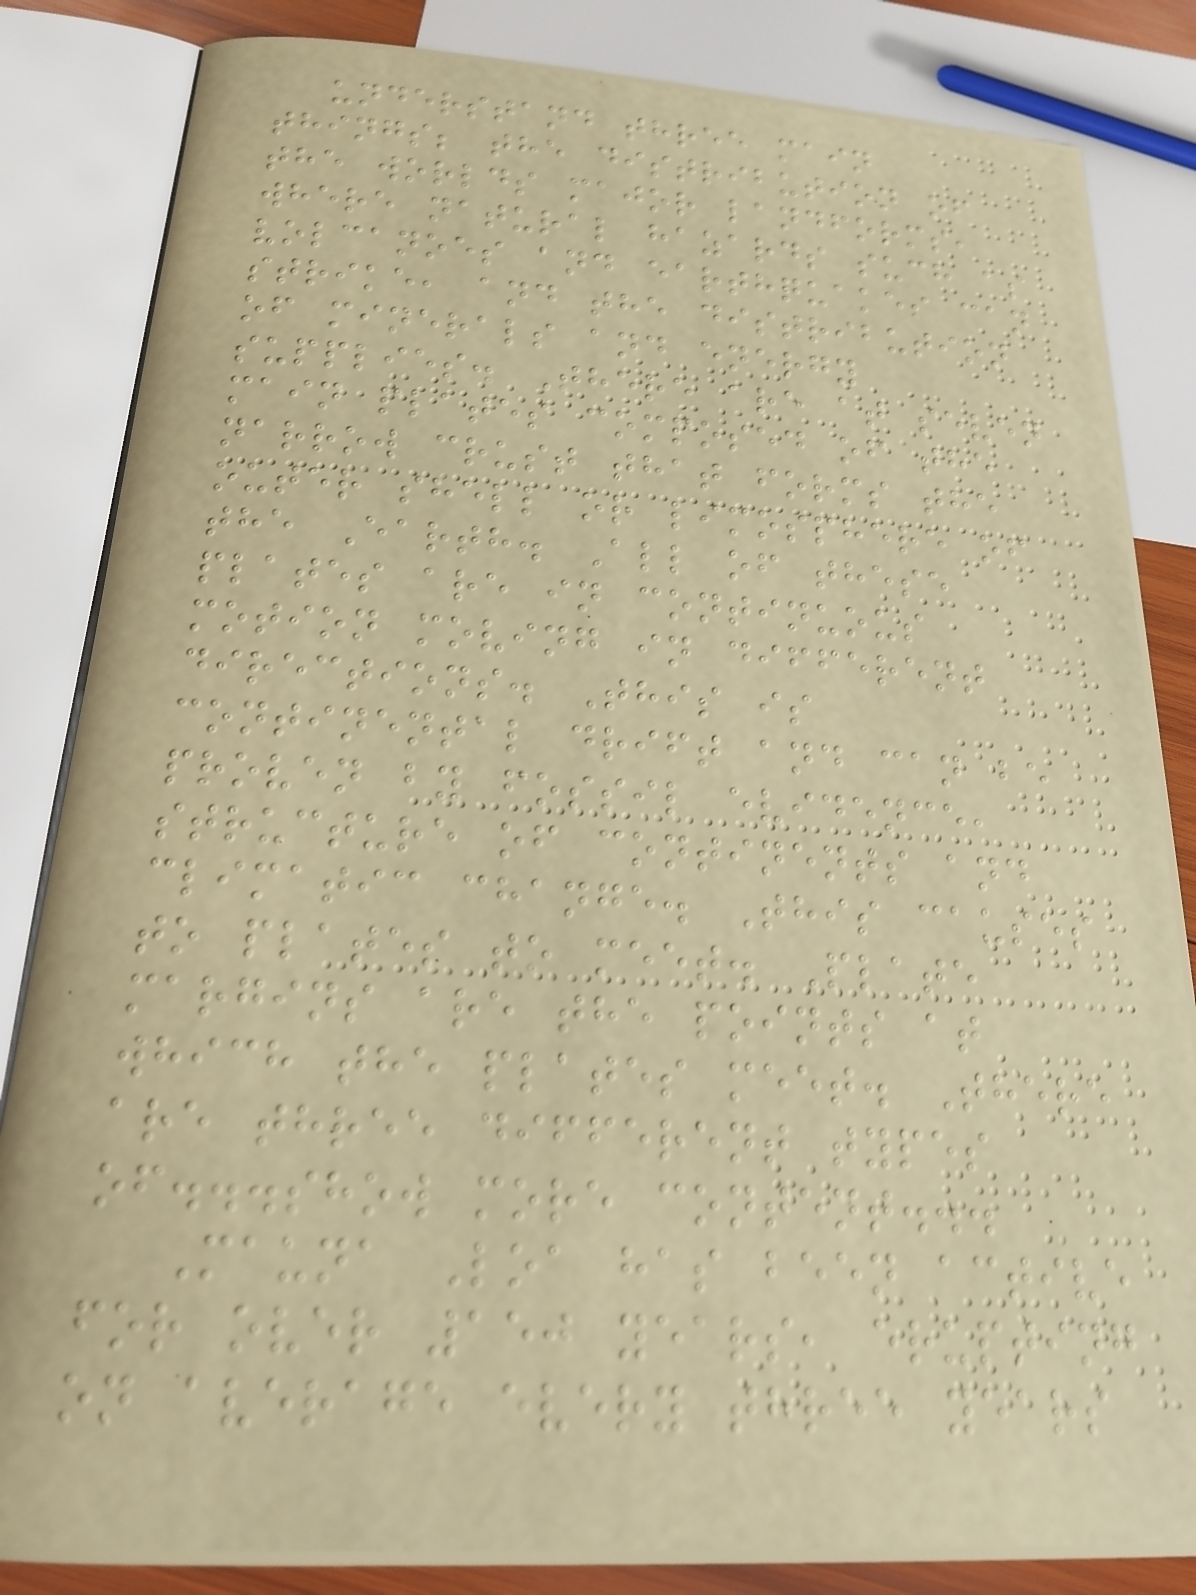understand three main
things; the distribution of
the worlds major landforms,
where natural hazards such as
volcanoes and earthquakes can
strike, and the distribution
of minerals and energy
supplies. There are at seven
main plates composed of the
narrow crust that forms the
outer shell or limosphere of
the Earth. All of these
plates are in continuous
motion moving in different
directions. This is
continental drift and can be
proven by fossil evidence,
structure of continents and
climatic change. This causes
to plates to meet. Plate
margins are the points at
which the plates meet. There
are three different types
of...show more content...
Mauna Loa has been active
for over 150 years, erupting
on average every three years
